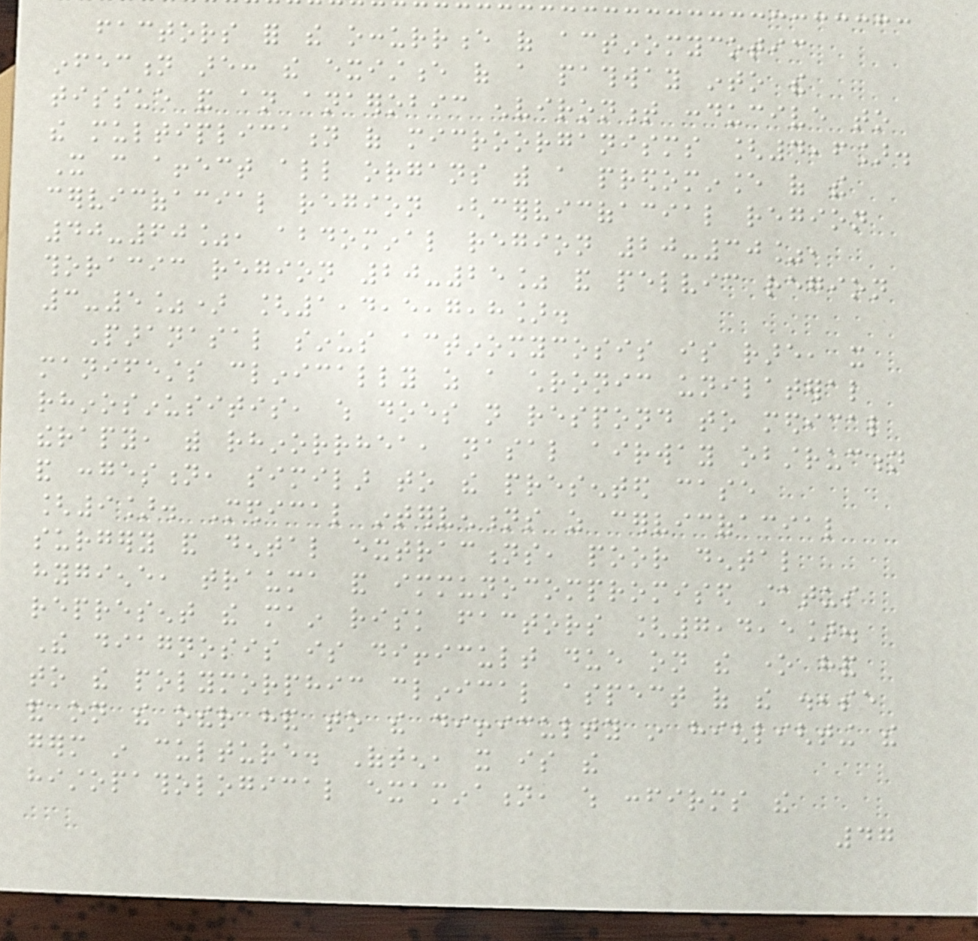factors for the occurrence of actinomycotic
infection are: the existence of a pathway into the
tissue and an anaerobic environment conducive to
the multiplication of microorganisms [4,6].
It can affect all organs with a predominance of the
cervicofacial region (cervicofacial region
40-60%, abdominal region 20-30%,
thoracic region 20-25% and pelvic region
3-5%) [1,4,5,7,8].
Paranasal sinus actinomycosis is rare, it
manifests clinically as a chronic unilateral
rhinosinusitis, which does not respond to medical
therapy, with rhinorrhea, nasal airway obstruction
and congestion, similar to the presented case
[9]. Medical interventions as cervicofacial
surgery and dental extractions, poor dental
hygiene, trauma and immunocompromised status
represent the main risk factors [7,4,5].
The diagnosis is difficult due on the one hand
to the polymorphic clinical aspect of the disease
and on the other hand to the difficulty in highlighting the
germ in culture. Often, it is the
histopathological examination, which confirms the
47
